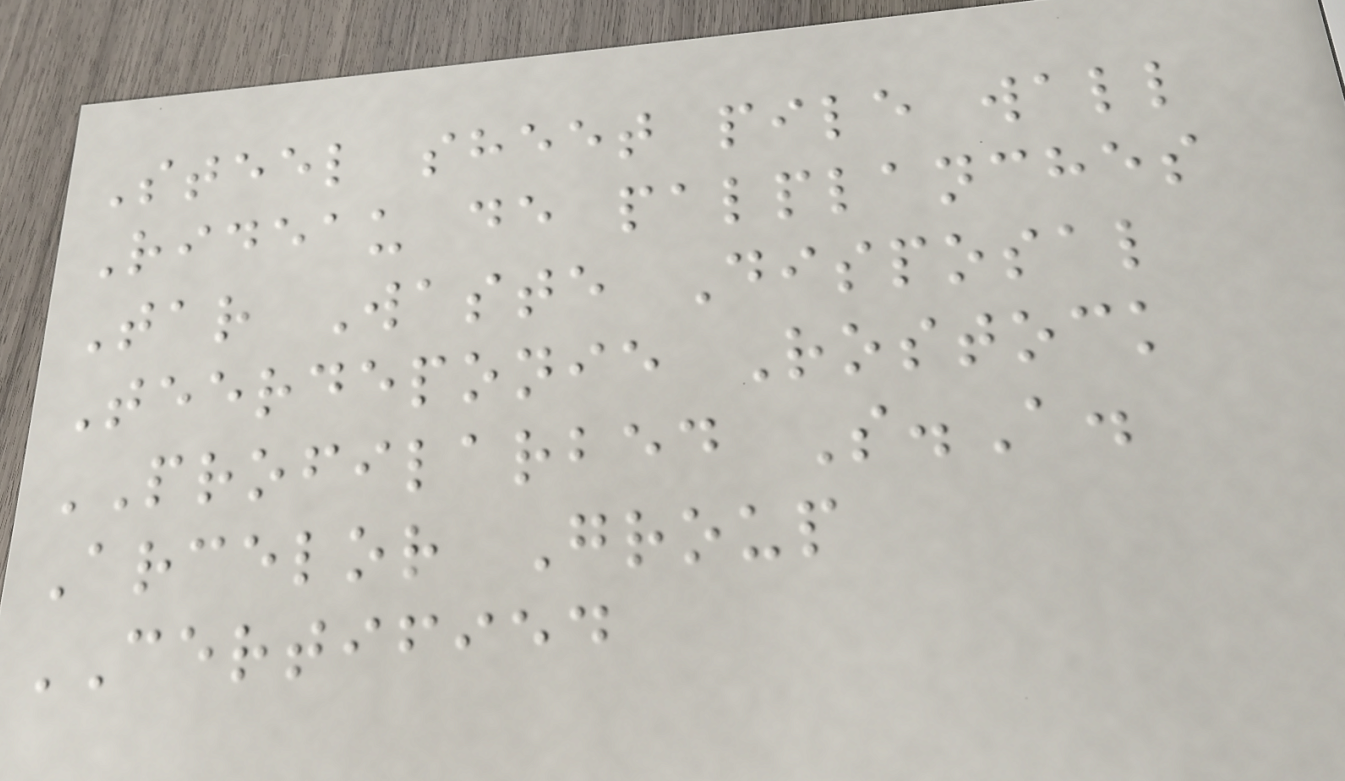Steel sheet pile wall
Rideau de palplanches
Tar Waste Disposal
Teerdeponie Rostock
PROFILARBED S.A.
Arcelor Group
CERTIFIED
